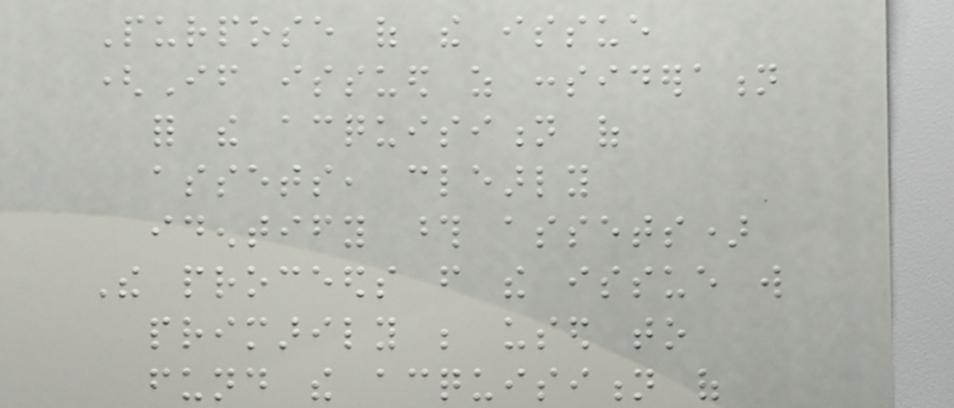Purpose of the issue
(If issued as consideration
for the acquisition of
assets, clearly
identify those assets)
The proceeds from the issue will
primarily be used to
fund the acquisition of
